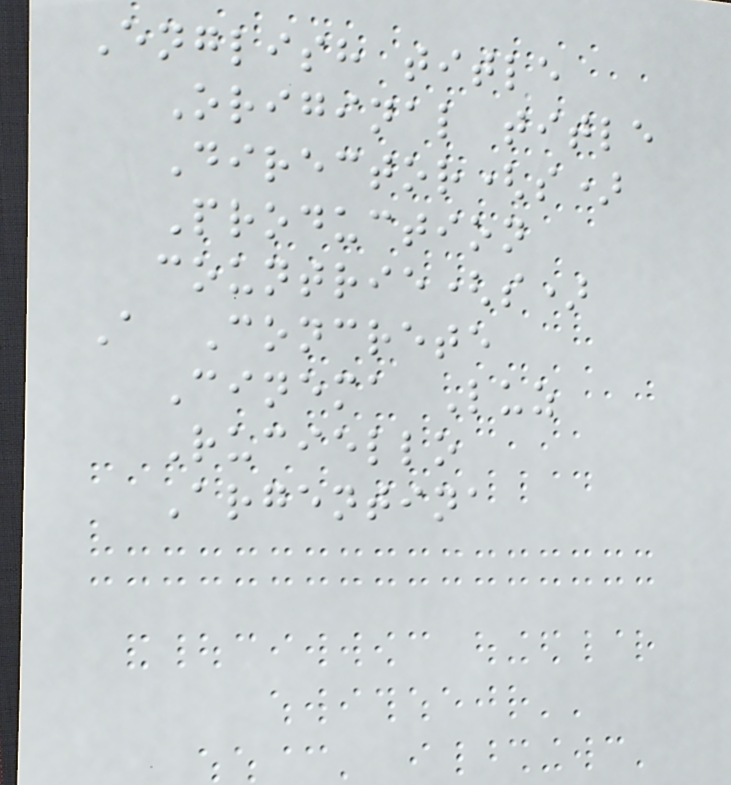English title
Original title
Director(s)
Production
countrie(s)
A Concrete
Cinema Luz
Ruciello
Argentina
